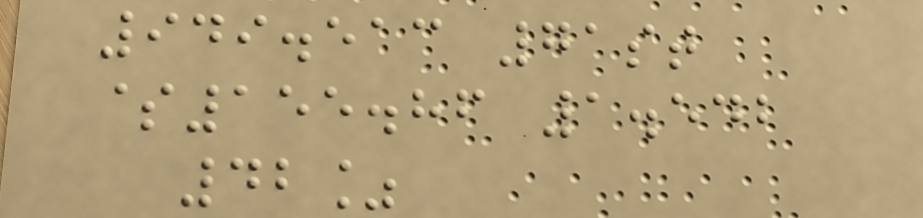949.513 71st
$155.86 1.542
42%
